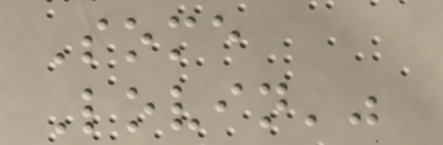Some
Lovin'"
